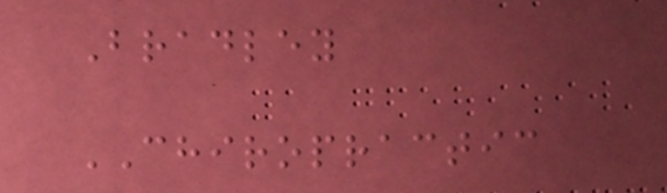Bradley
CHIROPRACTIC
